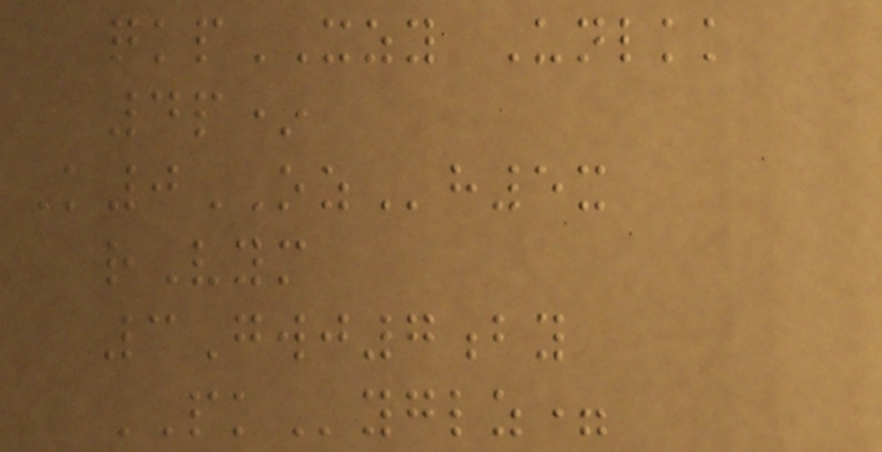qkpXZY Unlkk
4p*
K0OZh5x
rVym
3Gwj7by
PKyglz=
